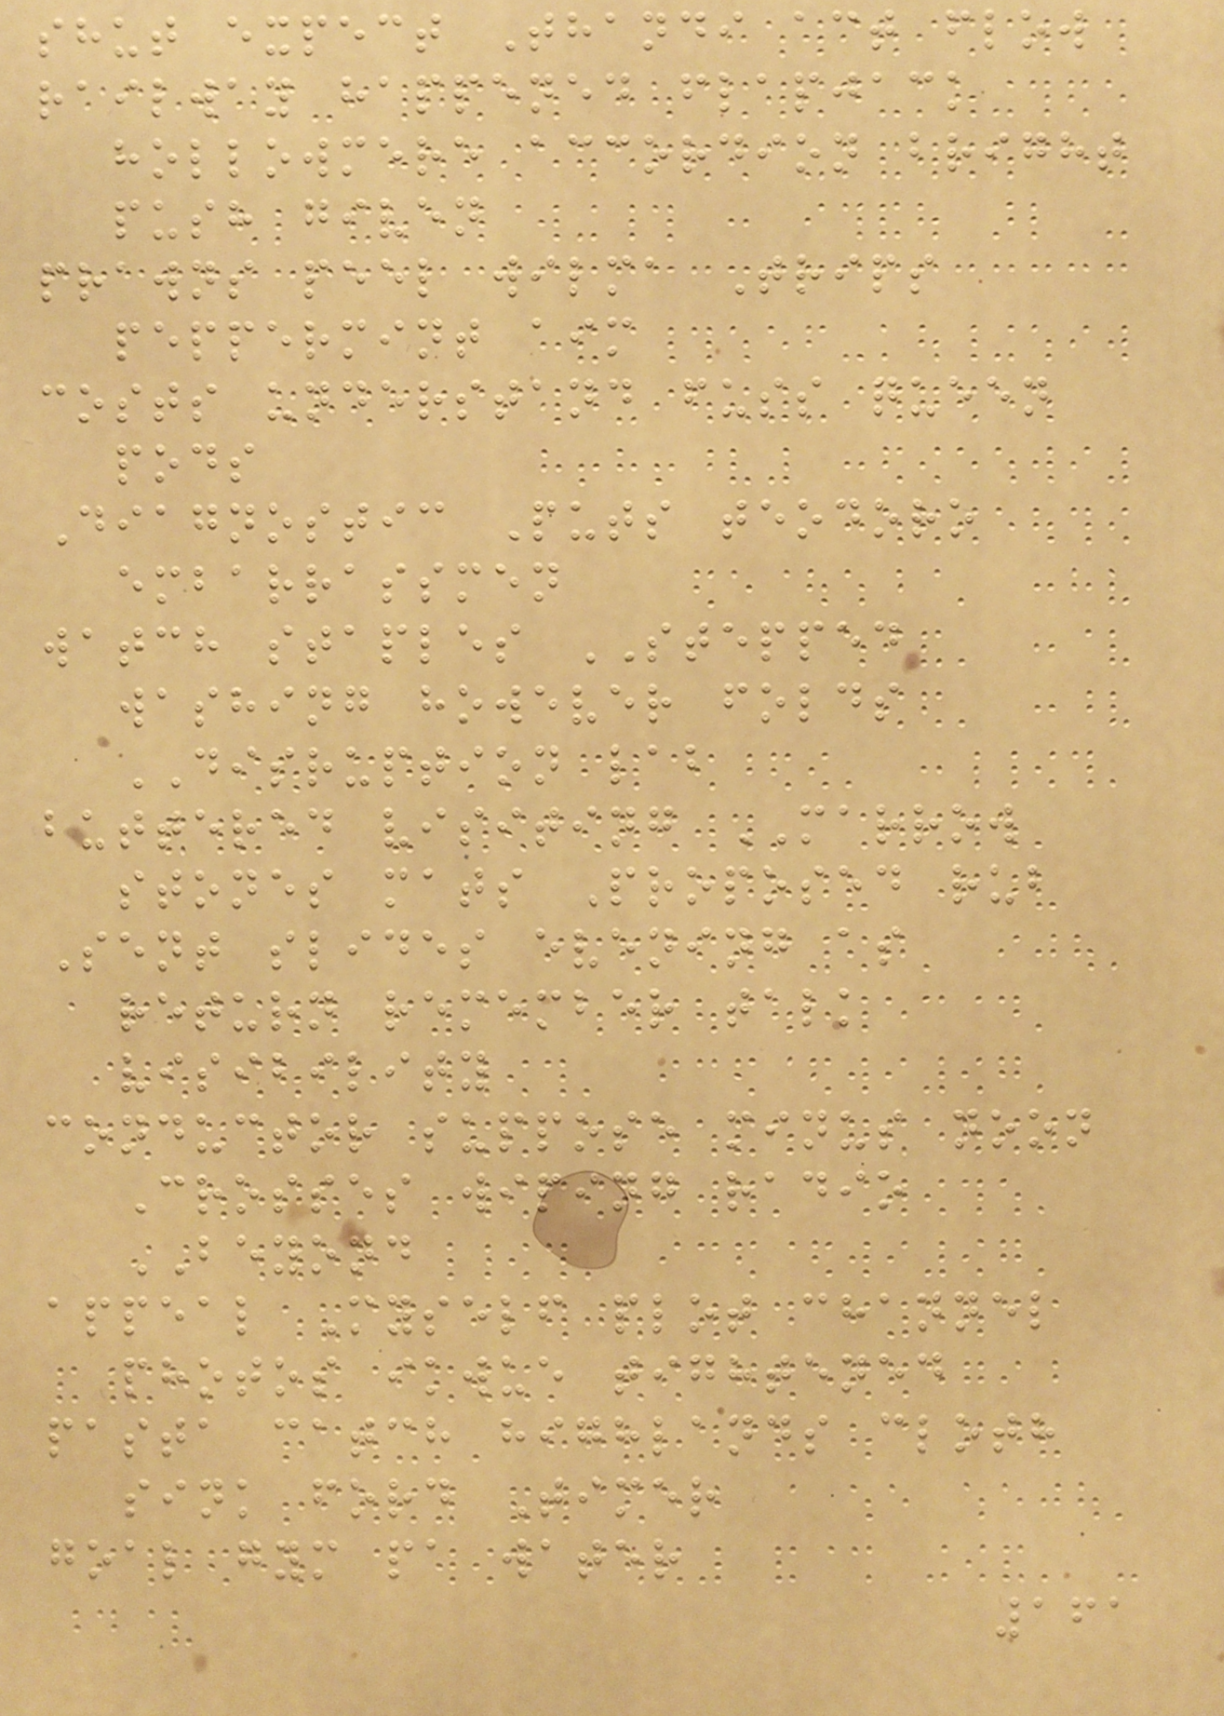shut expect Thandi act flow
railway happened flapjack
hollowmere accordion bright
push given
prawns peel wilma Trips
peppermint aim
costs understand fuss queen
pods
Diagnostic Puts teodoro
embarrassmen
watch staples STEPPED
washing however folds
DISRUPTION lab
buttered visiting MARROW
stones mats Proposed rub
Sent slides evening as
return remember talk
visibility
conductor suppose minus noon
Crosses wiping radio
BEYOND
appeal Myself plot channel
photos ikwue tightened
pasta catch highlands cloth
sink ford Timer
goal gym pa water
161
